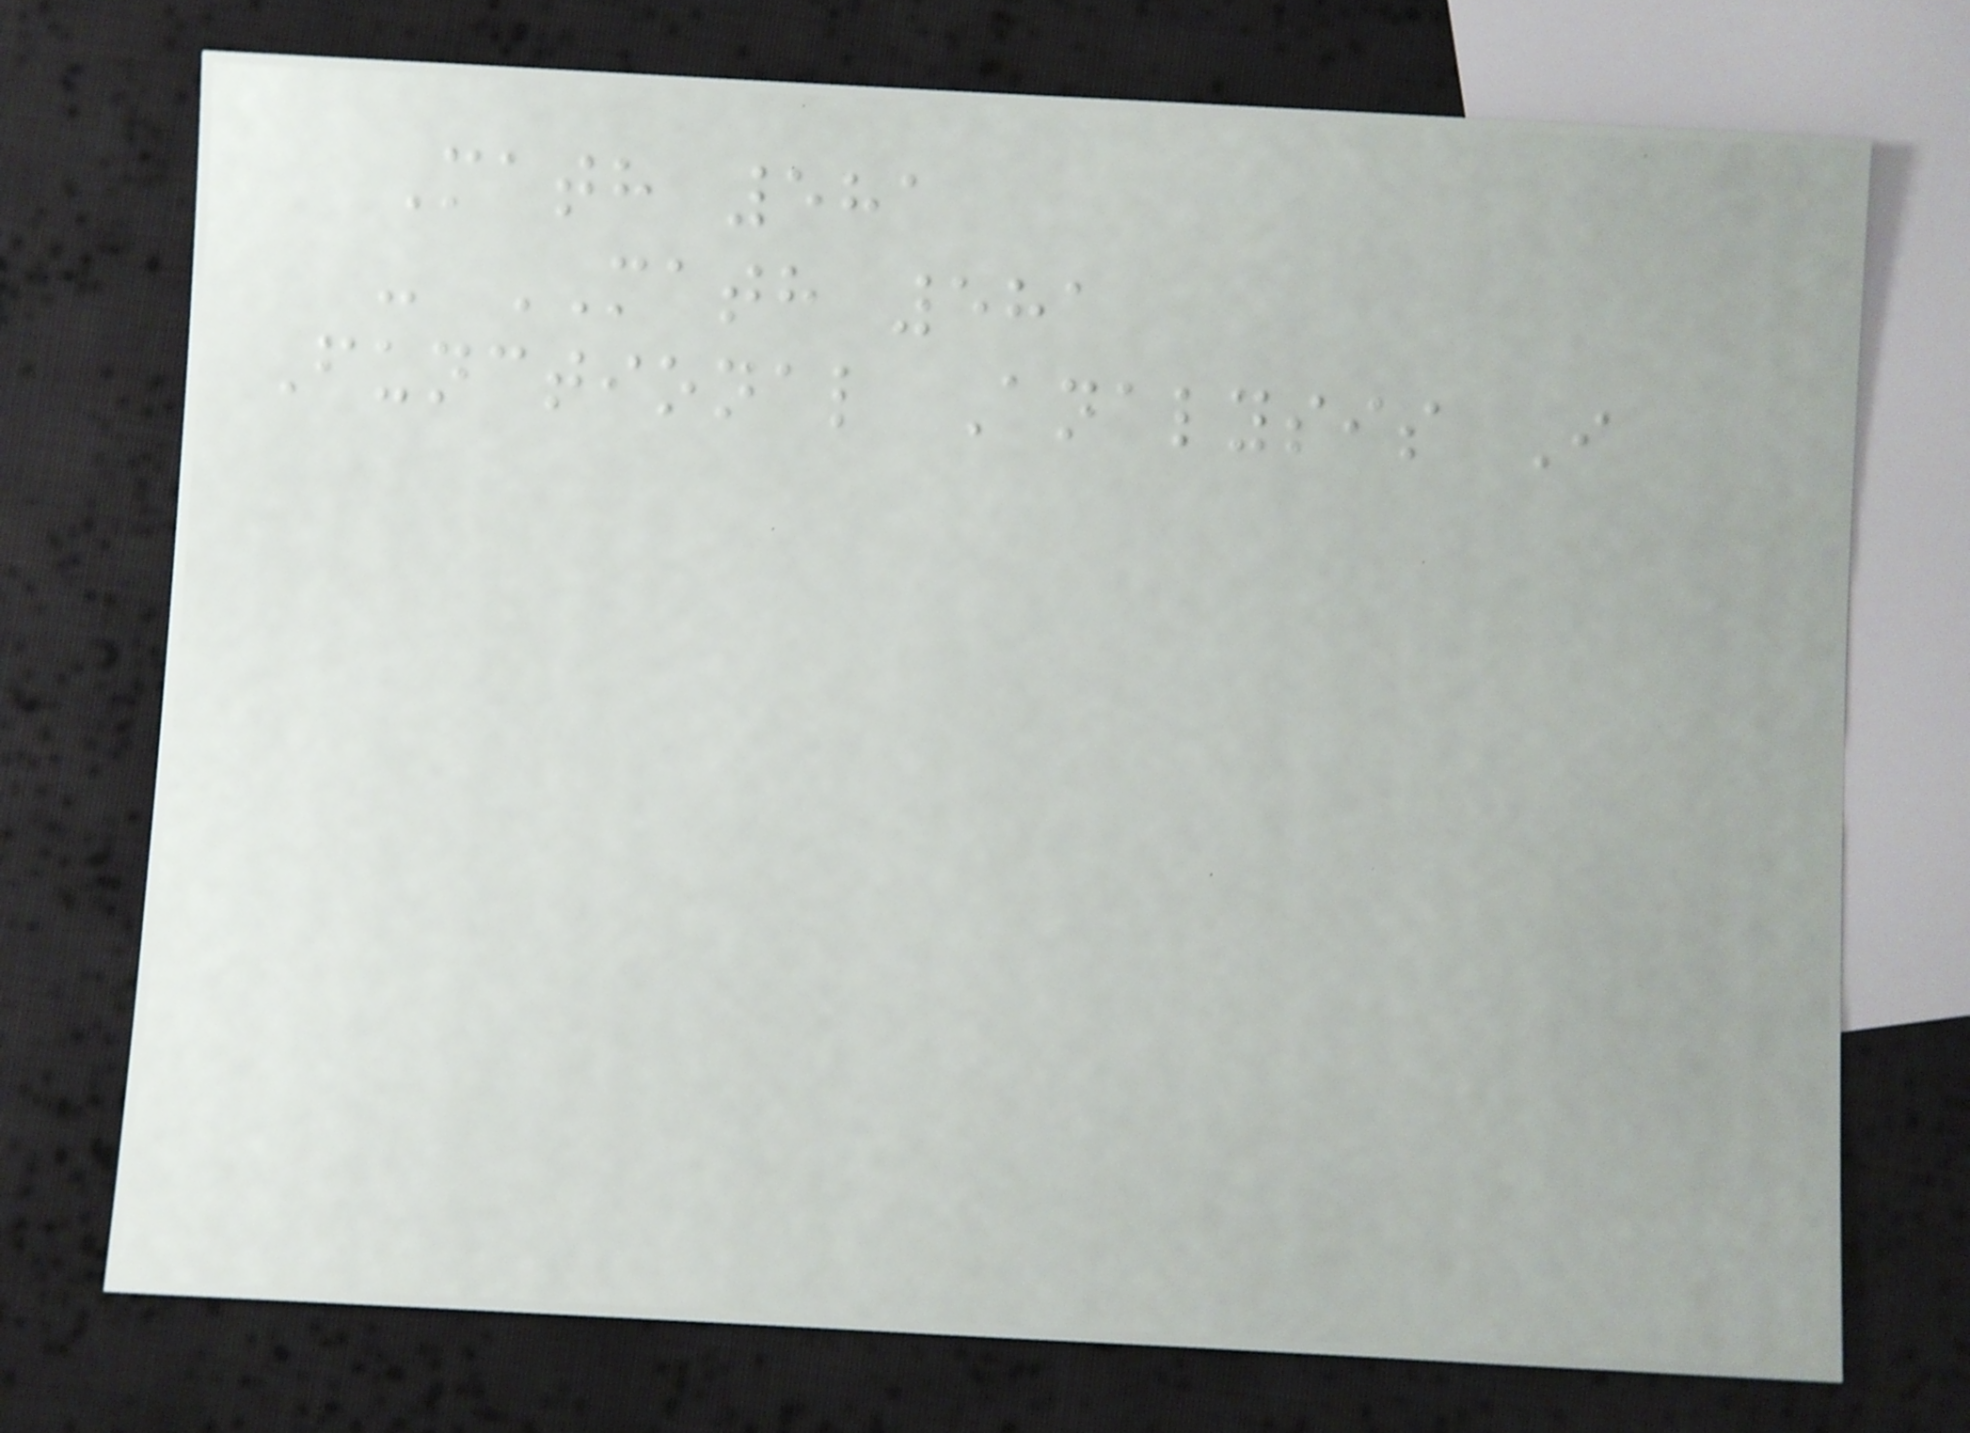Math 581
- MATH 581
Functional Analysis I
